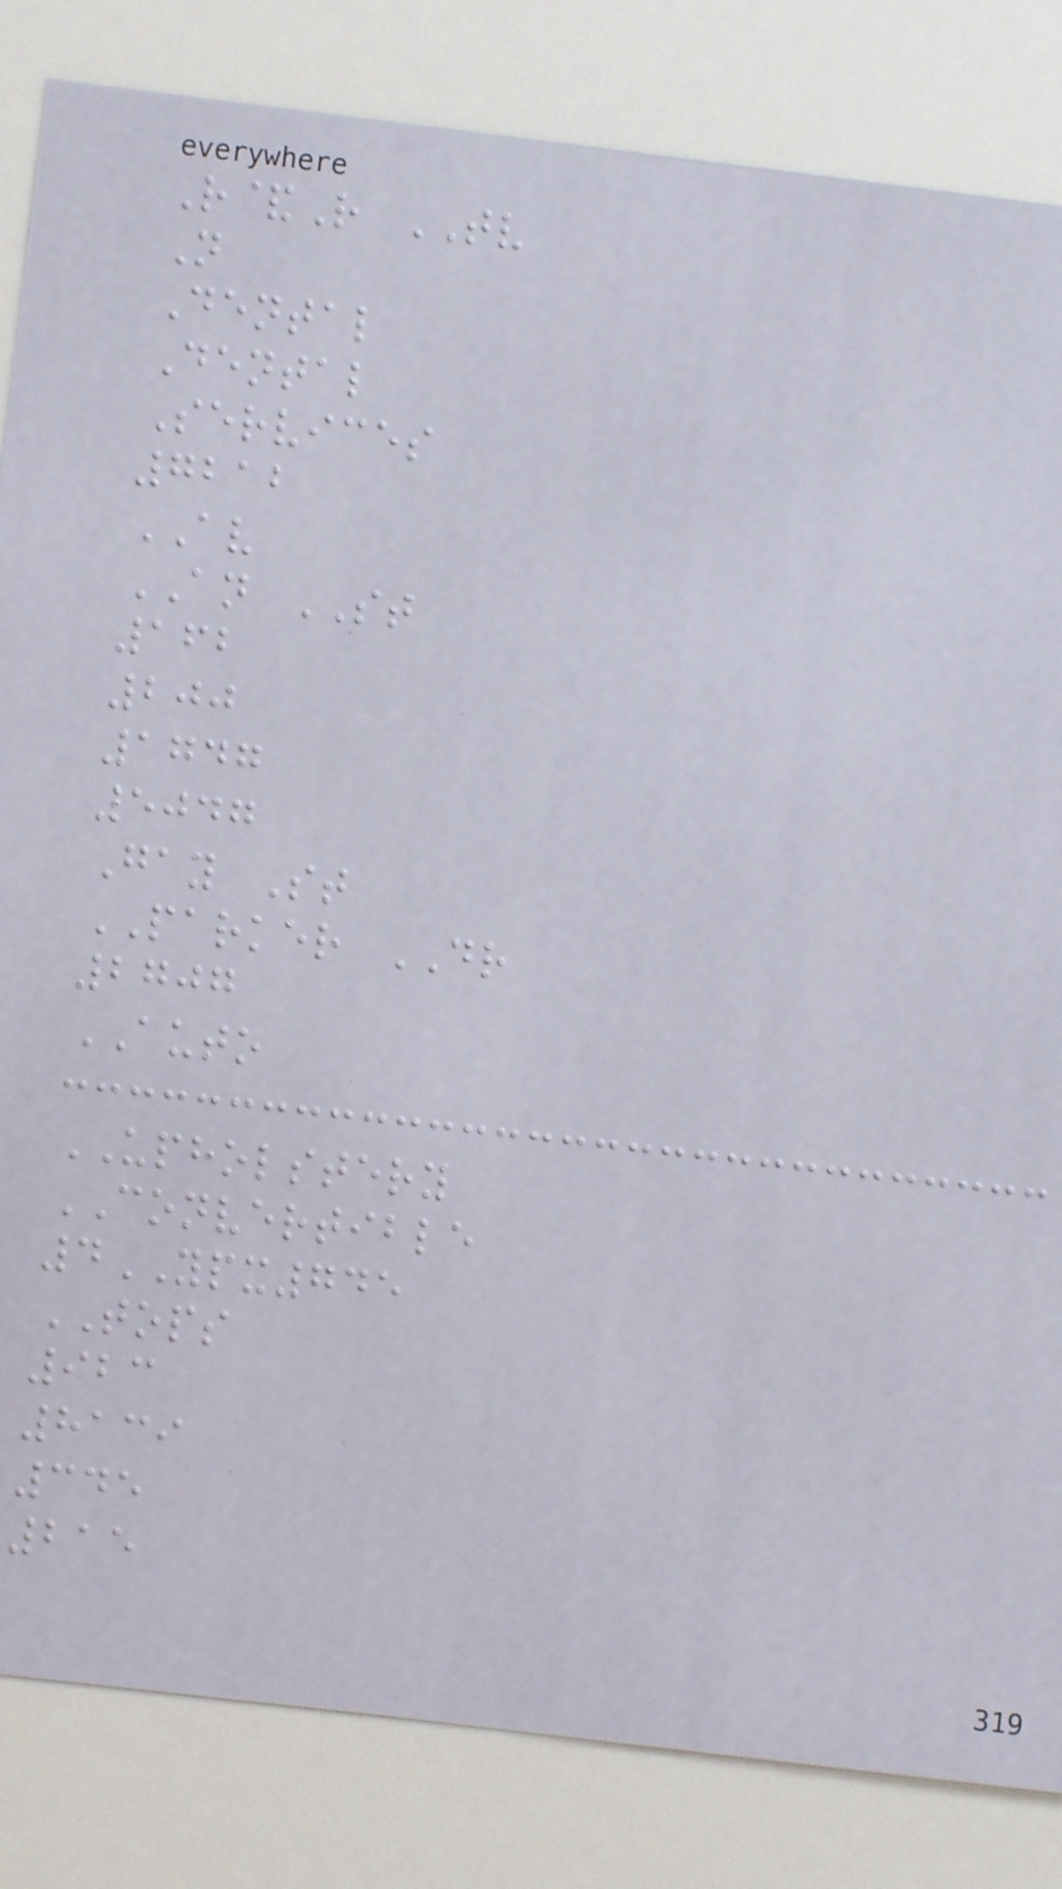R&R TV
N
Dental
Dental
Services
7212
AV
AN ST
162
200
1747
5047
Gay St
PARKER DR
2707
AUTO
UPHOLSTERY
CONVERTIBLE
4YPX745
TOPS
923
8139
345
215
